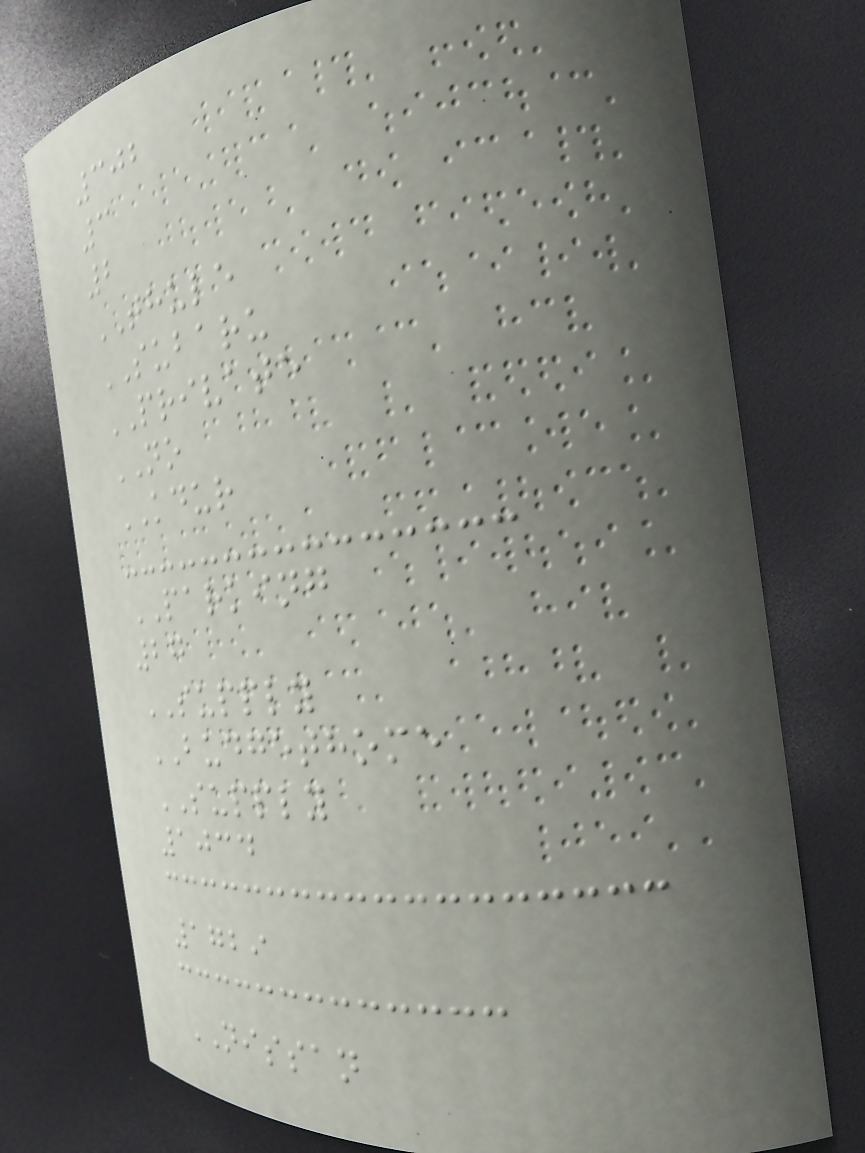302
3
2
THULE
SUBARU
PRIVATE
NO
KDUR
PARKING
27
SUPPLY
BUDGETHOME
SUPPLY
1034
1729
NISSAN
